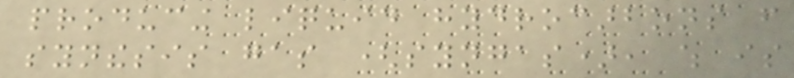producing liquid hydrocarbons from
synthesis gas (syngas), which is
